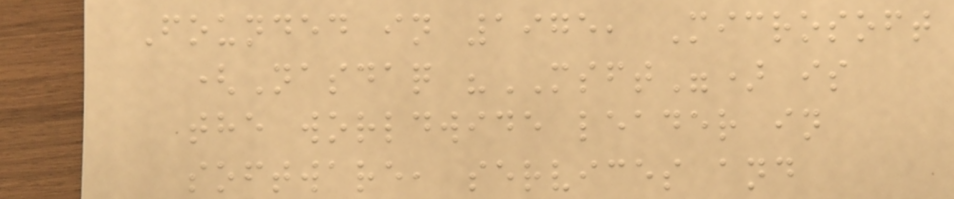Founded in 1975, Microsoft
(Nasdaq "MSFT") is
the worldwide leader in
software, services and
